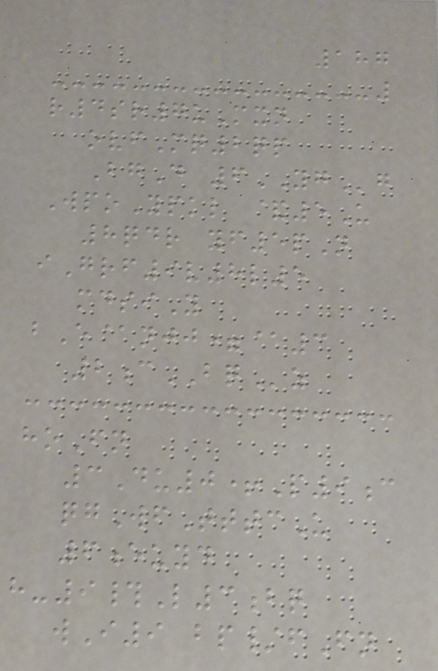187
r4sr7uMxn
ovfMq2qp
BgD 6YGg
WpoYpkl &5U
8qdr yf5pN
iGrf9v8l5
mdsiY
bE@njj=@3
2cBQz
hoFn
3Du0+P9c
qgWfTttcU
6euyd
h-9#L3bq
wI9 bp/fFn
